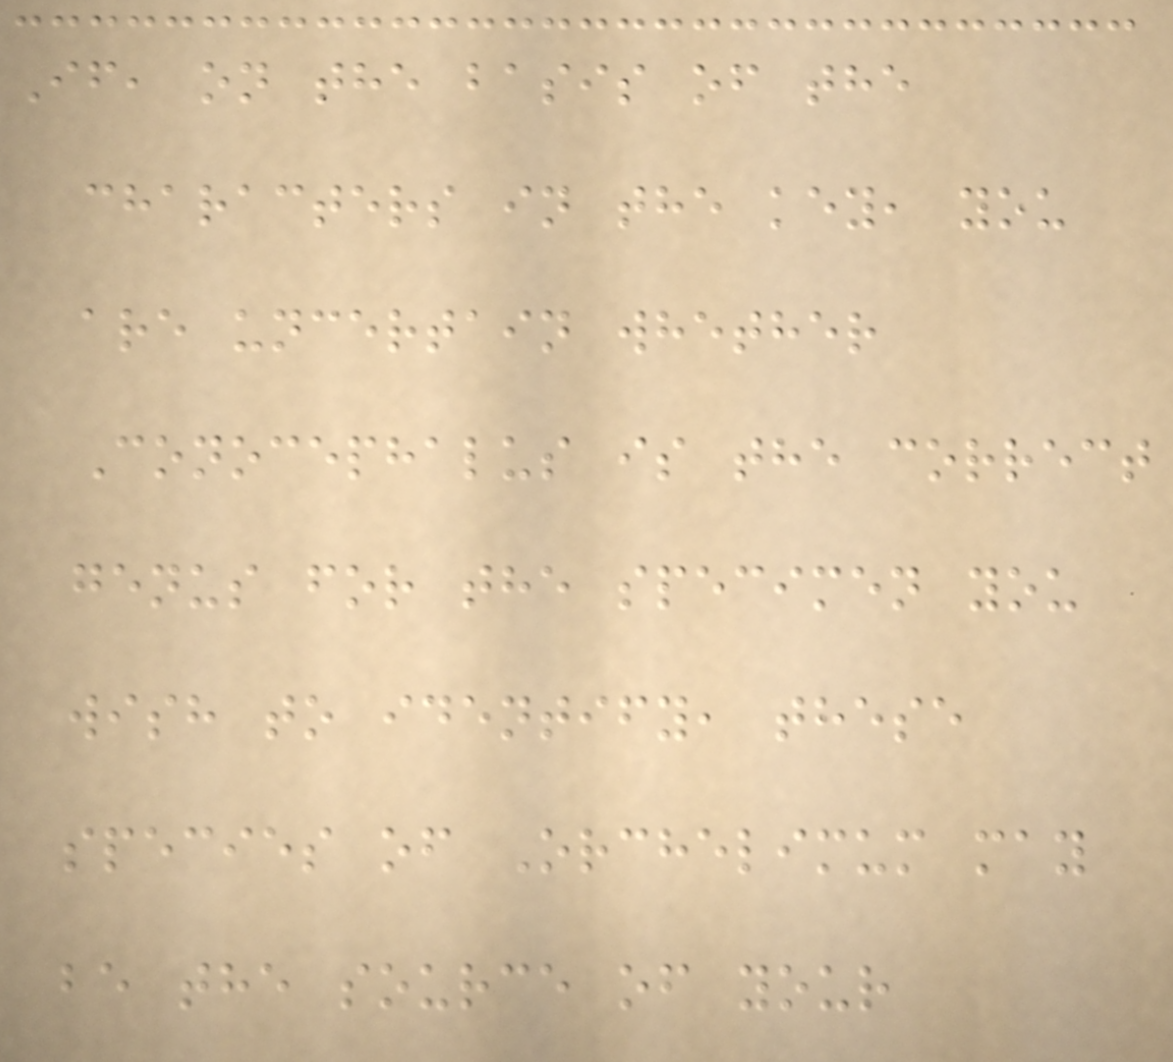If, on the basis of the
characters in the key, you
are uncertain whether
Conocephalus is the correct
genus for the specimen you
wish to identify, these
species of Orchelimum may
be the source of your
